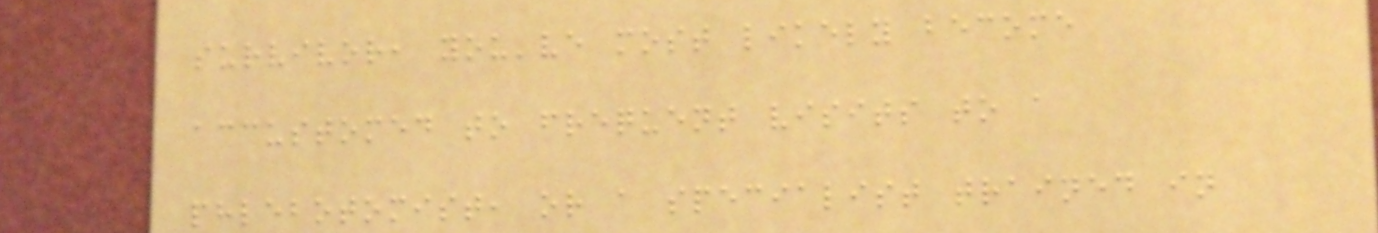survivor, you've most likely become
accustomed to frequent visits to a
phlebotomist, or a specialist trained in
